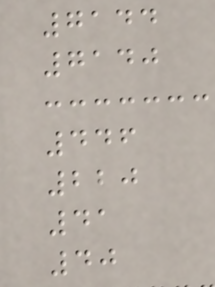7144
7140
446
220
41
40
